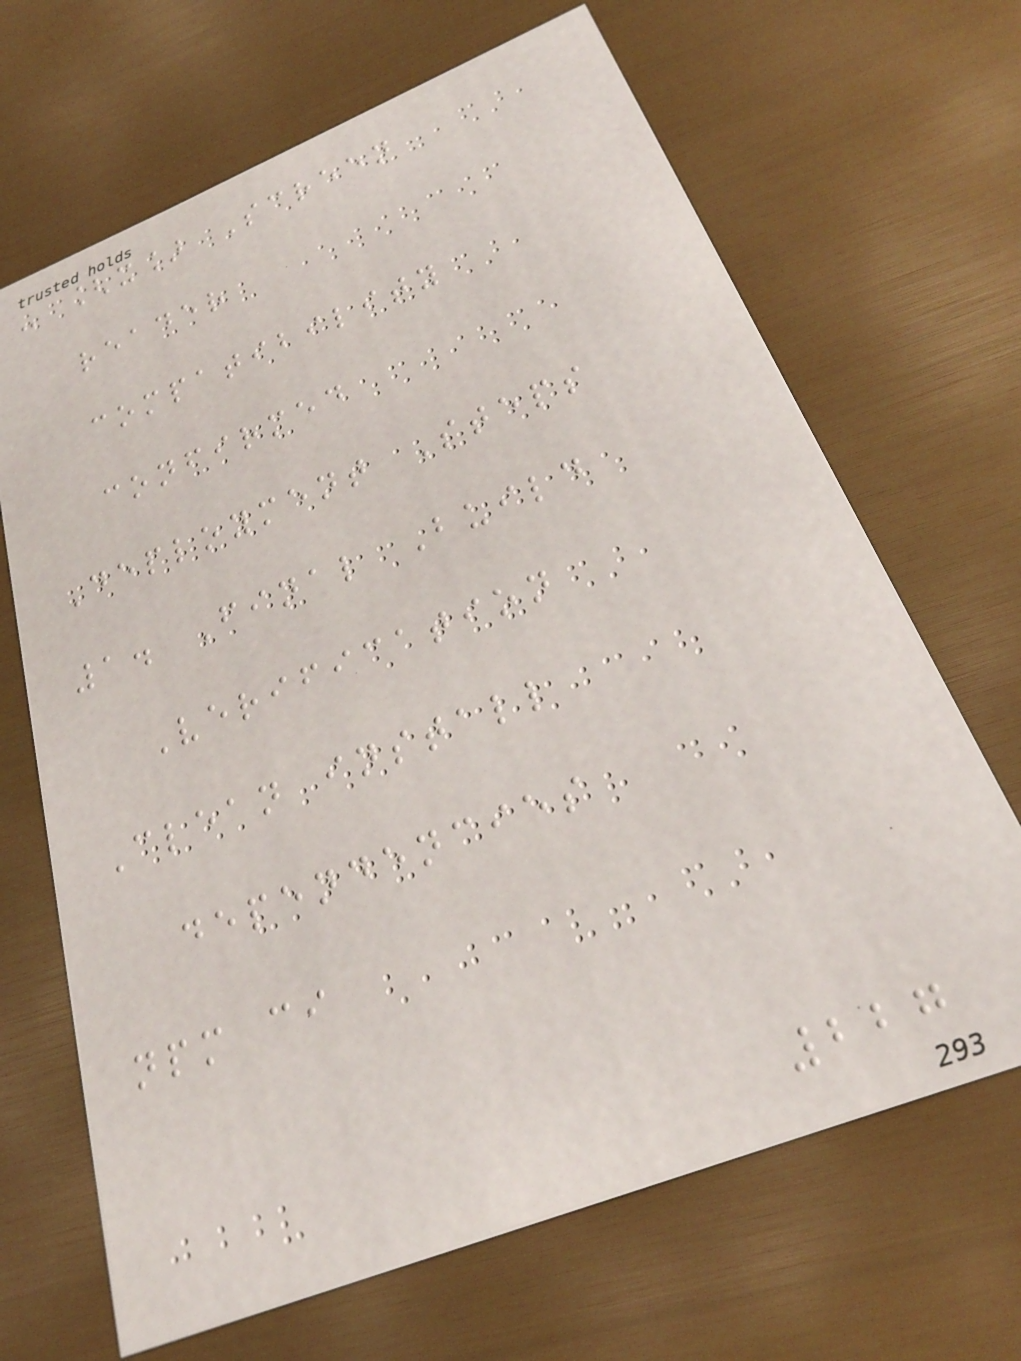- [x] Screen
reader
compatibility
confirmed
Deployment Steps
1. Final Build
Verification
Clean install
dependencies
npm ci
227
